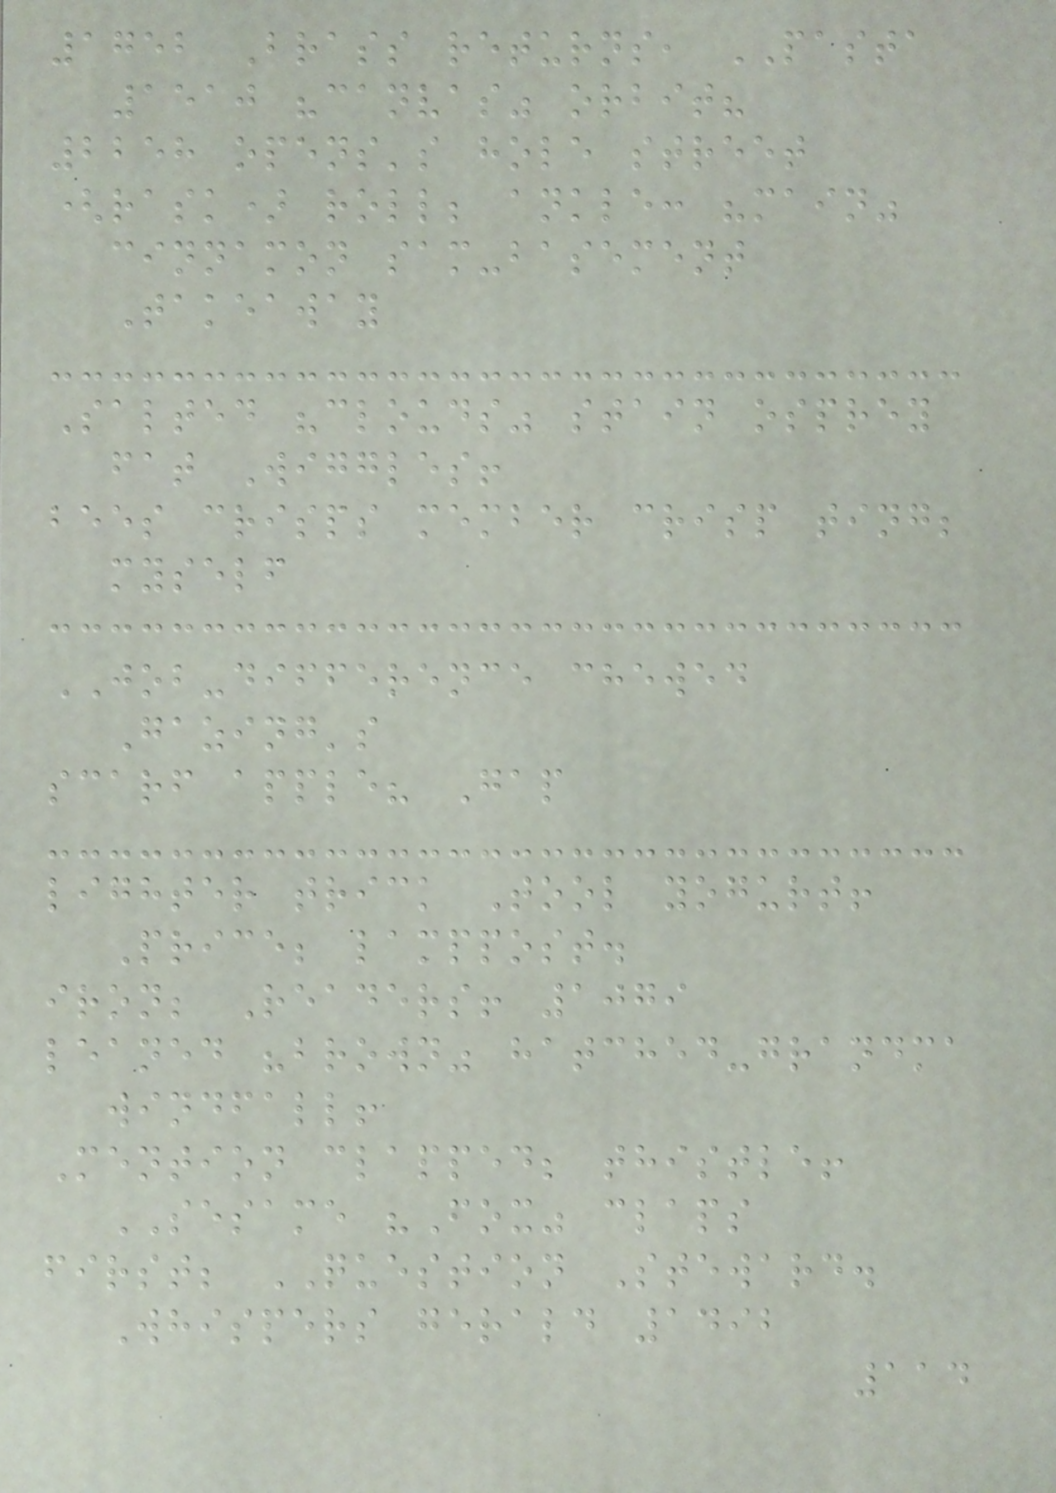1752 Brass returns, PASTA
1510 "canvas" orbit?
2258 opens's hole street
(rask) roll; ankle: "main"
cinnamon sam-basement
Takeaway
Salted "clouds" stain osprey
fat Wiggles!
bees crisps member crisp ting;
myself
JOB-difference chewed
Gazing's
scarf apple? Gap
lighter trick Tool yogurt!
Price; lamppost.
iron; Readers! 1079
leaned "brown" hatched-grandma
windfall!
Mention clapped; thistle!
SESAME "Fox" claps
first; QUESTION Steward.
Whispers gerald 1492
114
